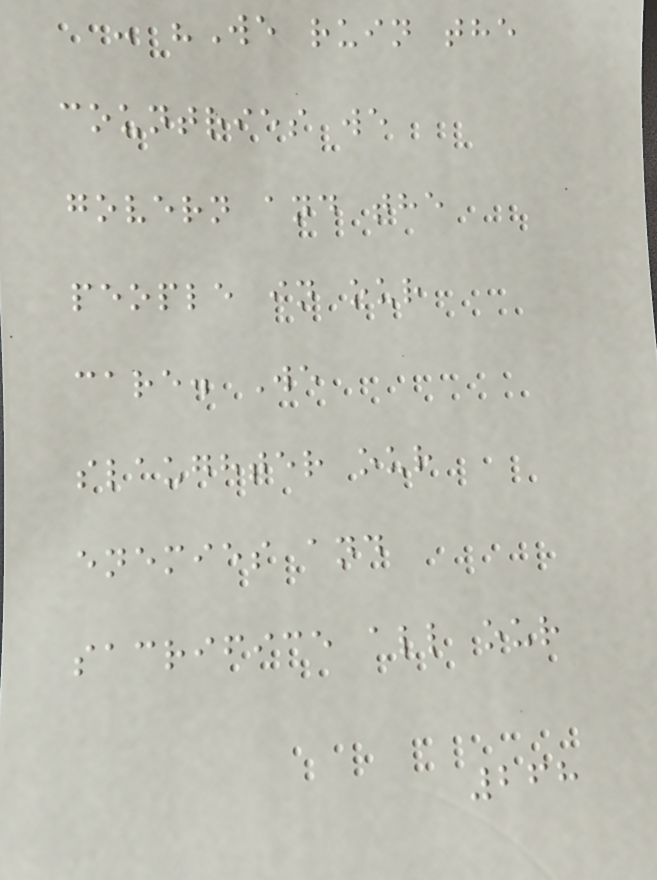- "We ruin the
countries we
govern and the
people in our
care. We
slaughter our
enemies and
sacrifice all our
268
